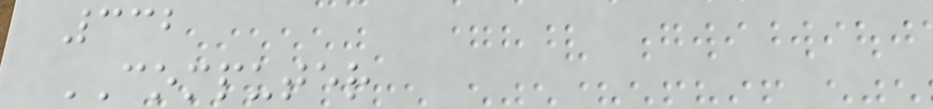332
COMPUTER
